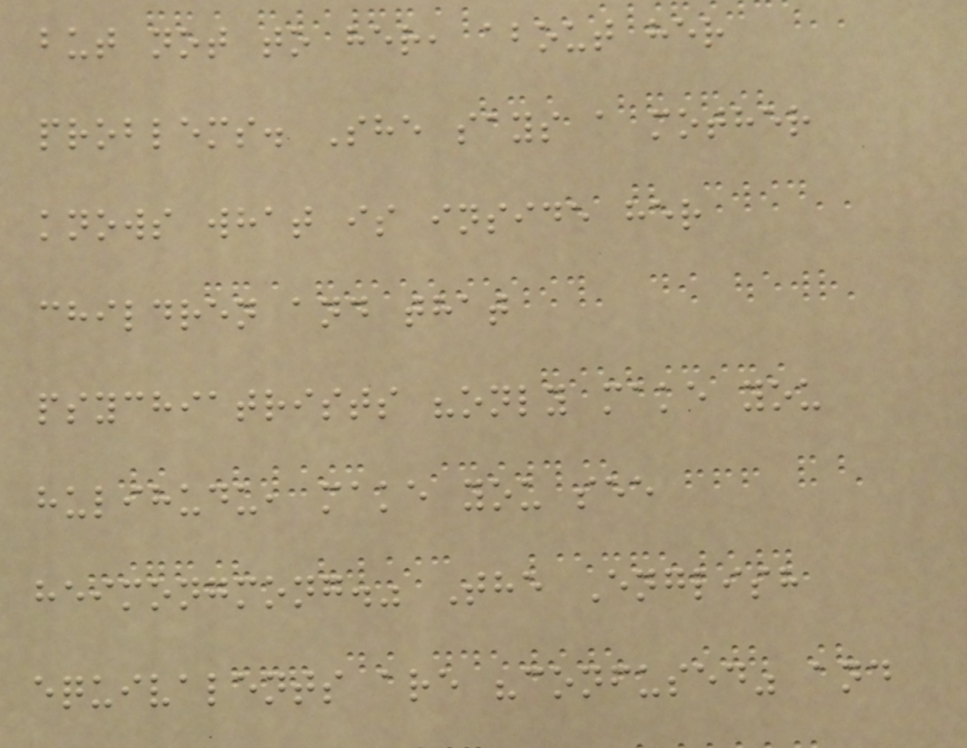but not to her, about her
problems. She says a mother
knows what is inside her
children and that
psychiatrists "only make you
hulihudu, make you see
heimongmong." The English
equivalents are "confused" and
